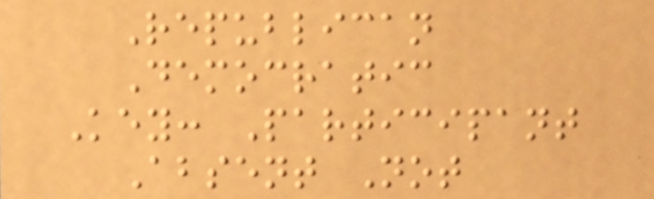Republican
Democratic
Key: Participant
Absent Not
